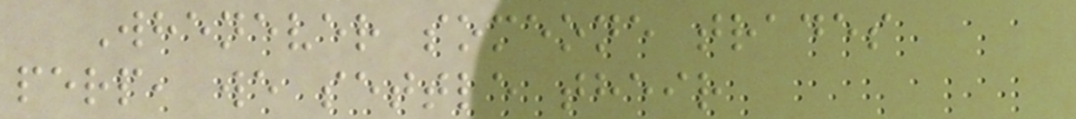Whenever someone trades
perp, we settle their
